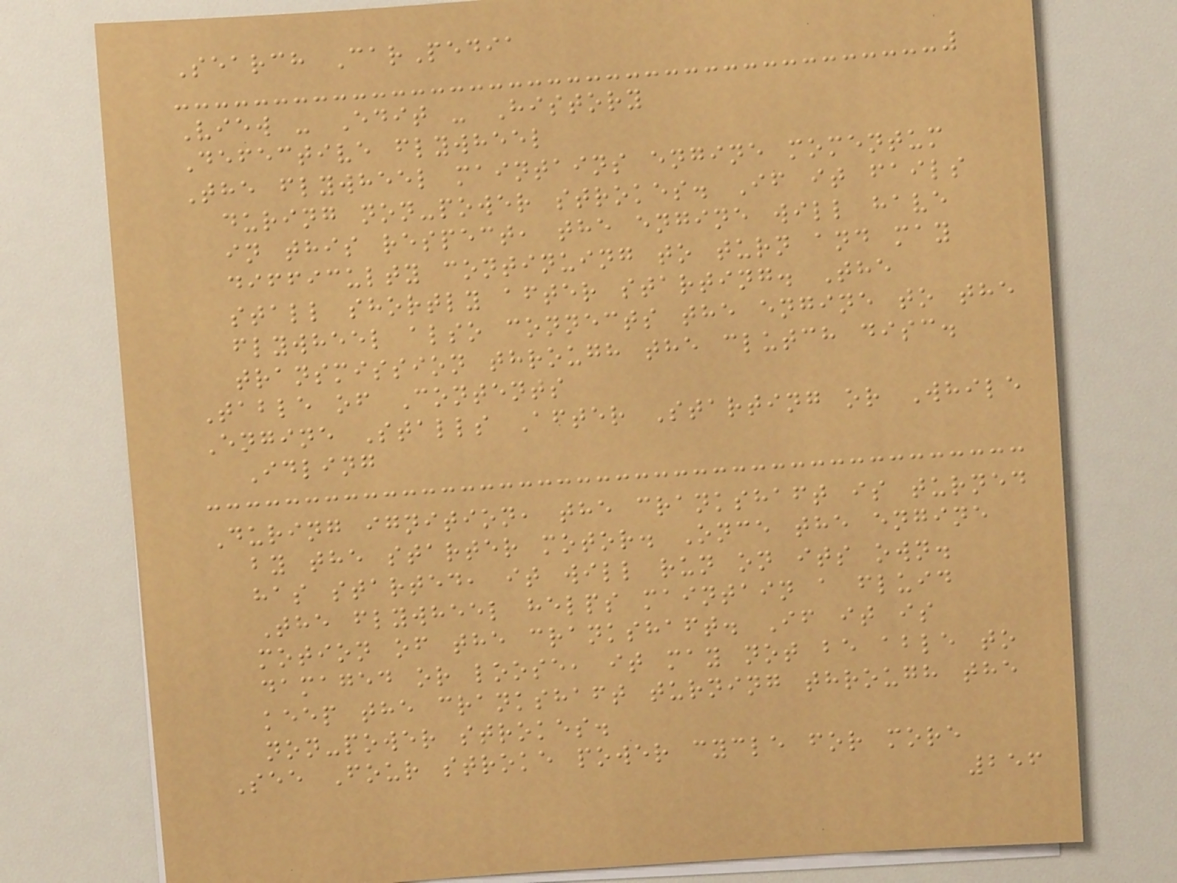Search CarPedia
View - Edit - History
Defective flywheel
The flywheel maintains engine momentum
during non-power strokes. If it fails
in this respect, the engine will have
difficulty continuing to turn and may
stall shortly after starting. The
flywheel also connects the engine to the
transmission through the clutch disc.
Table of Contents
Engine Stalls After Starting or While
Idling
During ignition, the crankshaft is turned
by the starter motor. Once the engine
has started, it will run on its own.
The flywheel helps maintain a fluid
motion of the crankshaft. If it is
damaged or loose, it may not be able to
keep the crankshaft turning through the
non-power strokes.
See Four stroke power cycle for more
256
